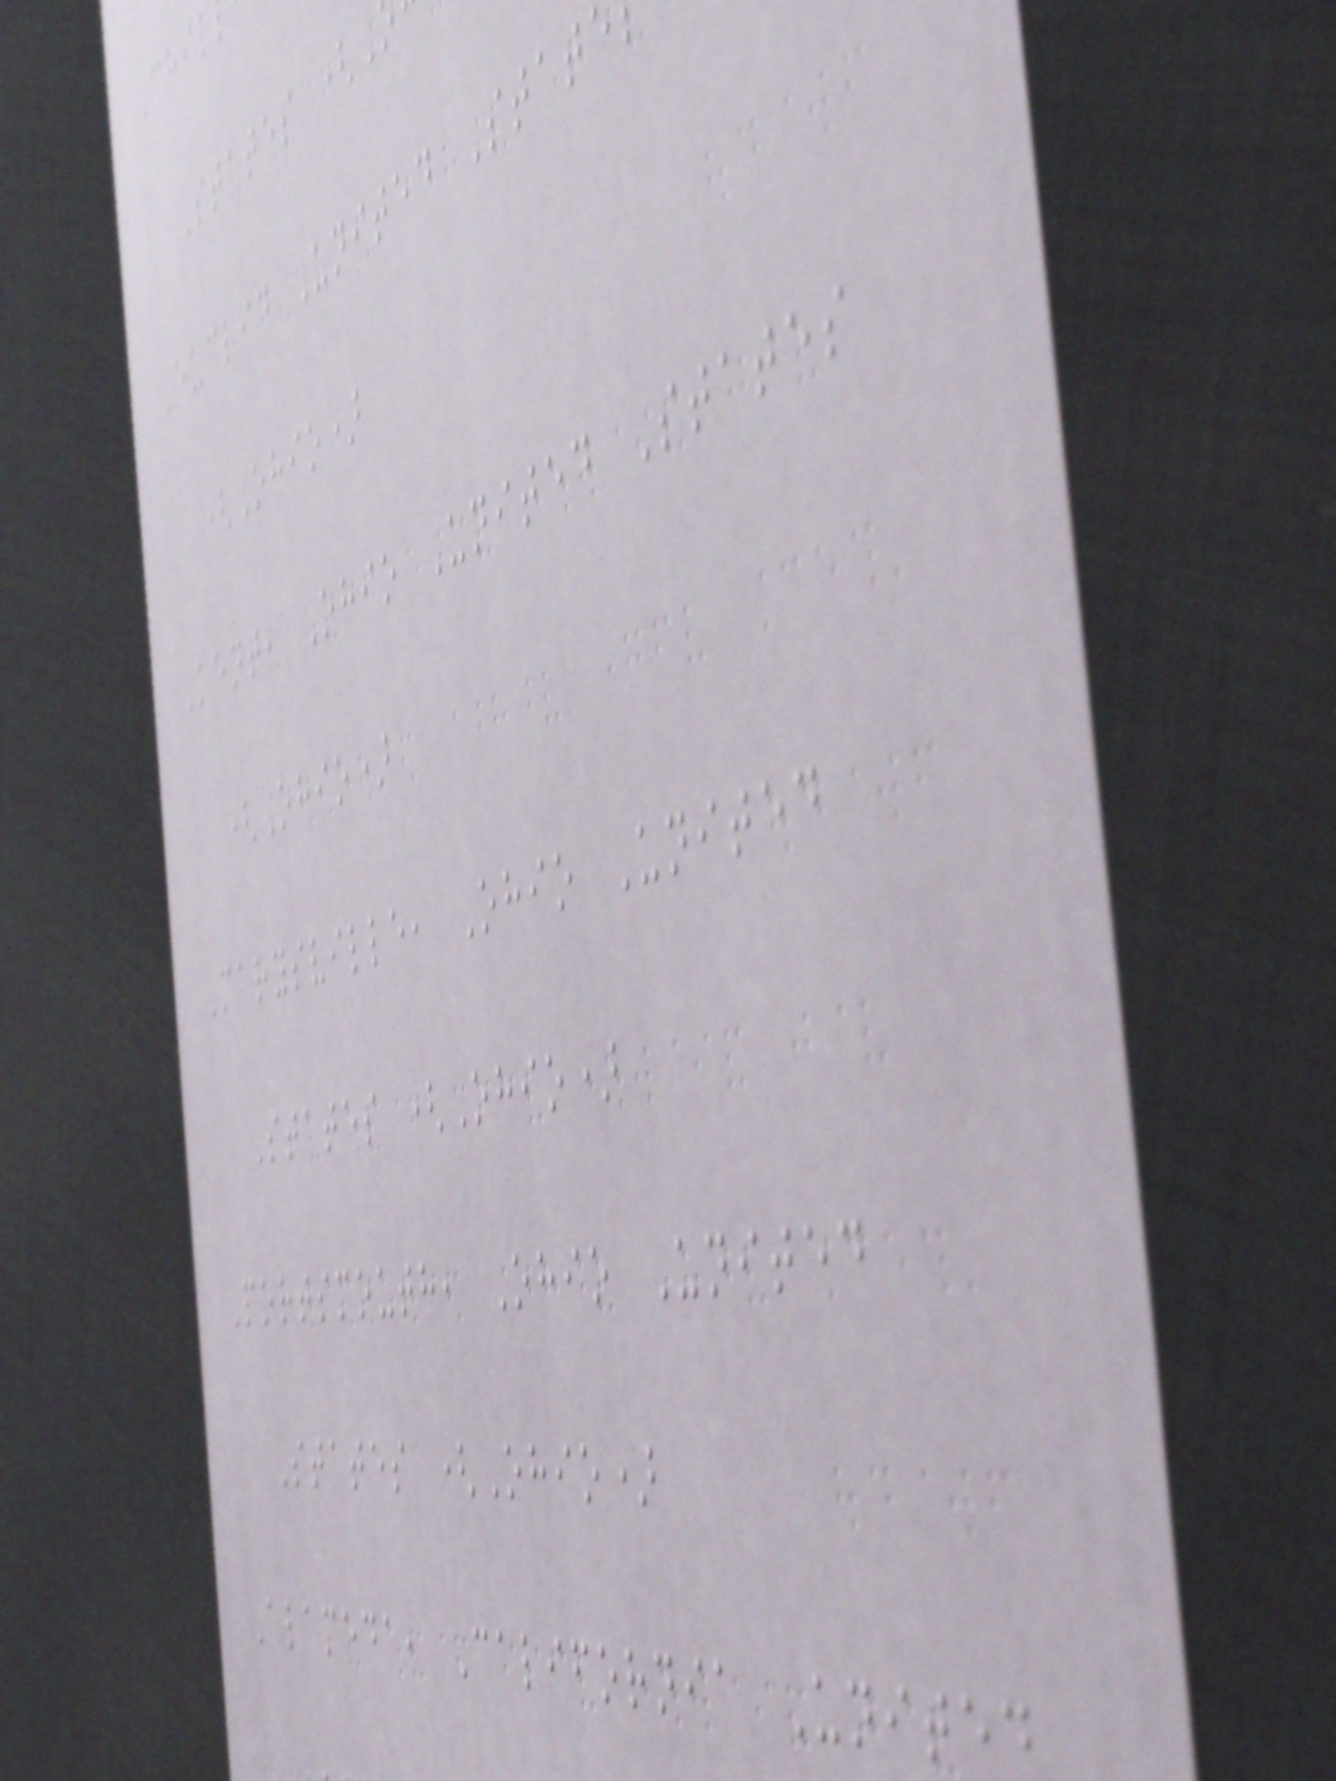States (
Euclid United Stat
(Ohio)
Kent, Ohio United States
(Ohio)
Marysville, Ohio United
States (Ohio)
Portsmouth, Ohio United
States (Ohio)
Alameda, California United
